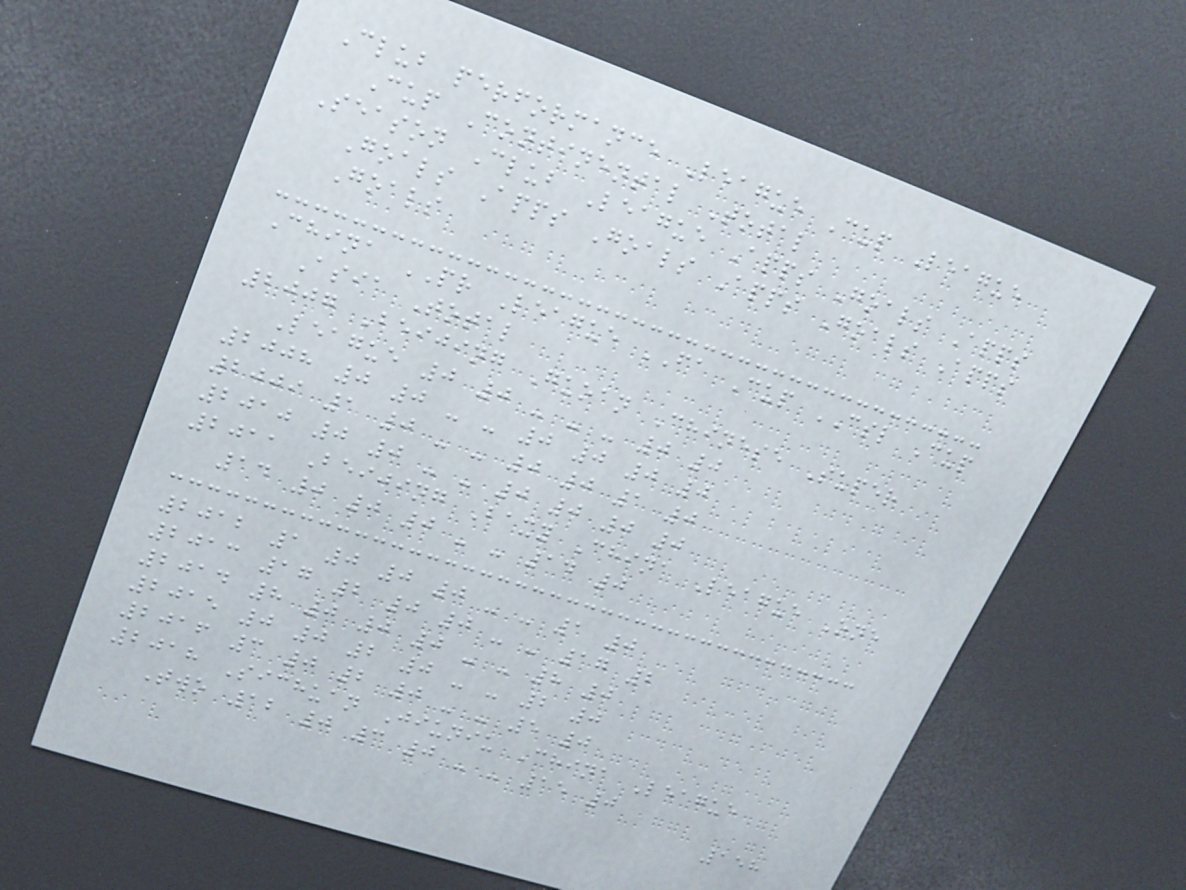Club performance League Cup League
Cup Continental Total
Season Club League Apps Goals Apps
Goals Apps Goals Apps Goals Apps
Goals
China PR League FA Cup CSL Cup
Asia Total
2007 Beijing Guoan Chinese Super
League 0 0 - - - 0 0
2008 0 0 - - 0 0 0 0
2009 1 0 - - 0 0 1 0
2010 0 0 - - 0 0 0 0
2011 Beijing Baxy China League One
14 0 0 0 - - 14 0
2012 1 0 0 0 - - 1 0
2013 17 2 0 0 - - 17 2
2014 8 0 0 0 - - 8 0
2015 0 0 2 0 - - 2 0
2016 3 0 2 0 - - 5 0
2018 Sichuan Jiuniu China League
Two 12 0 3 0 - - 15 0
158
